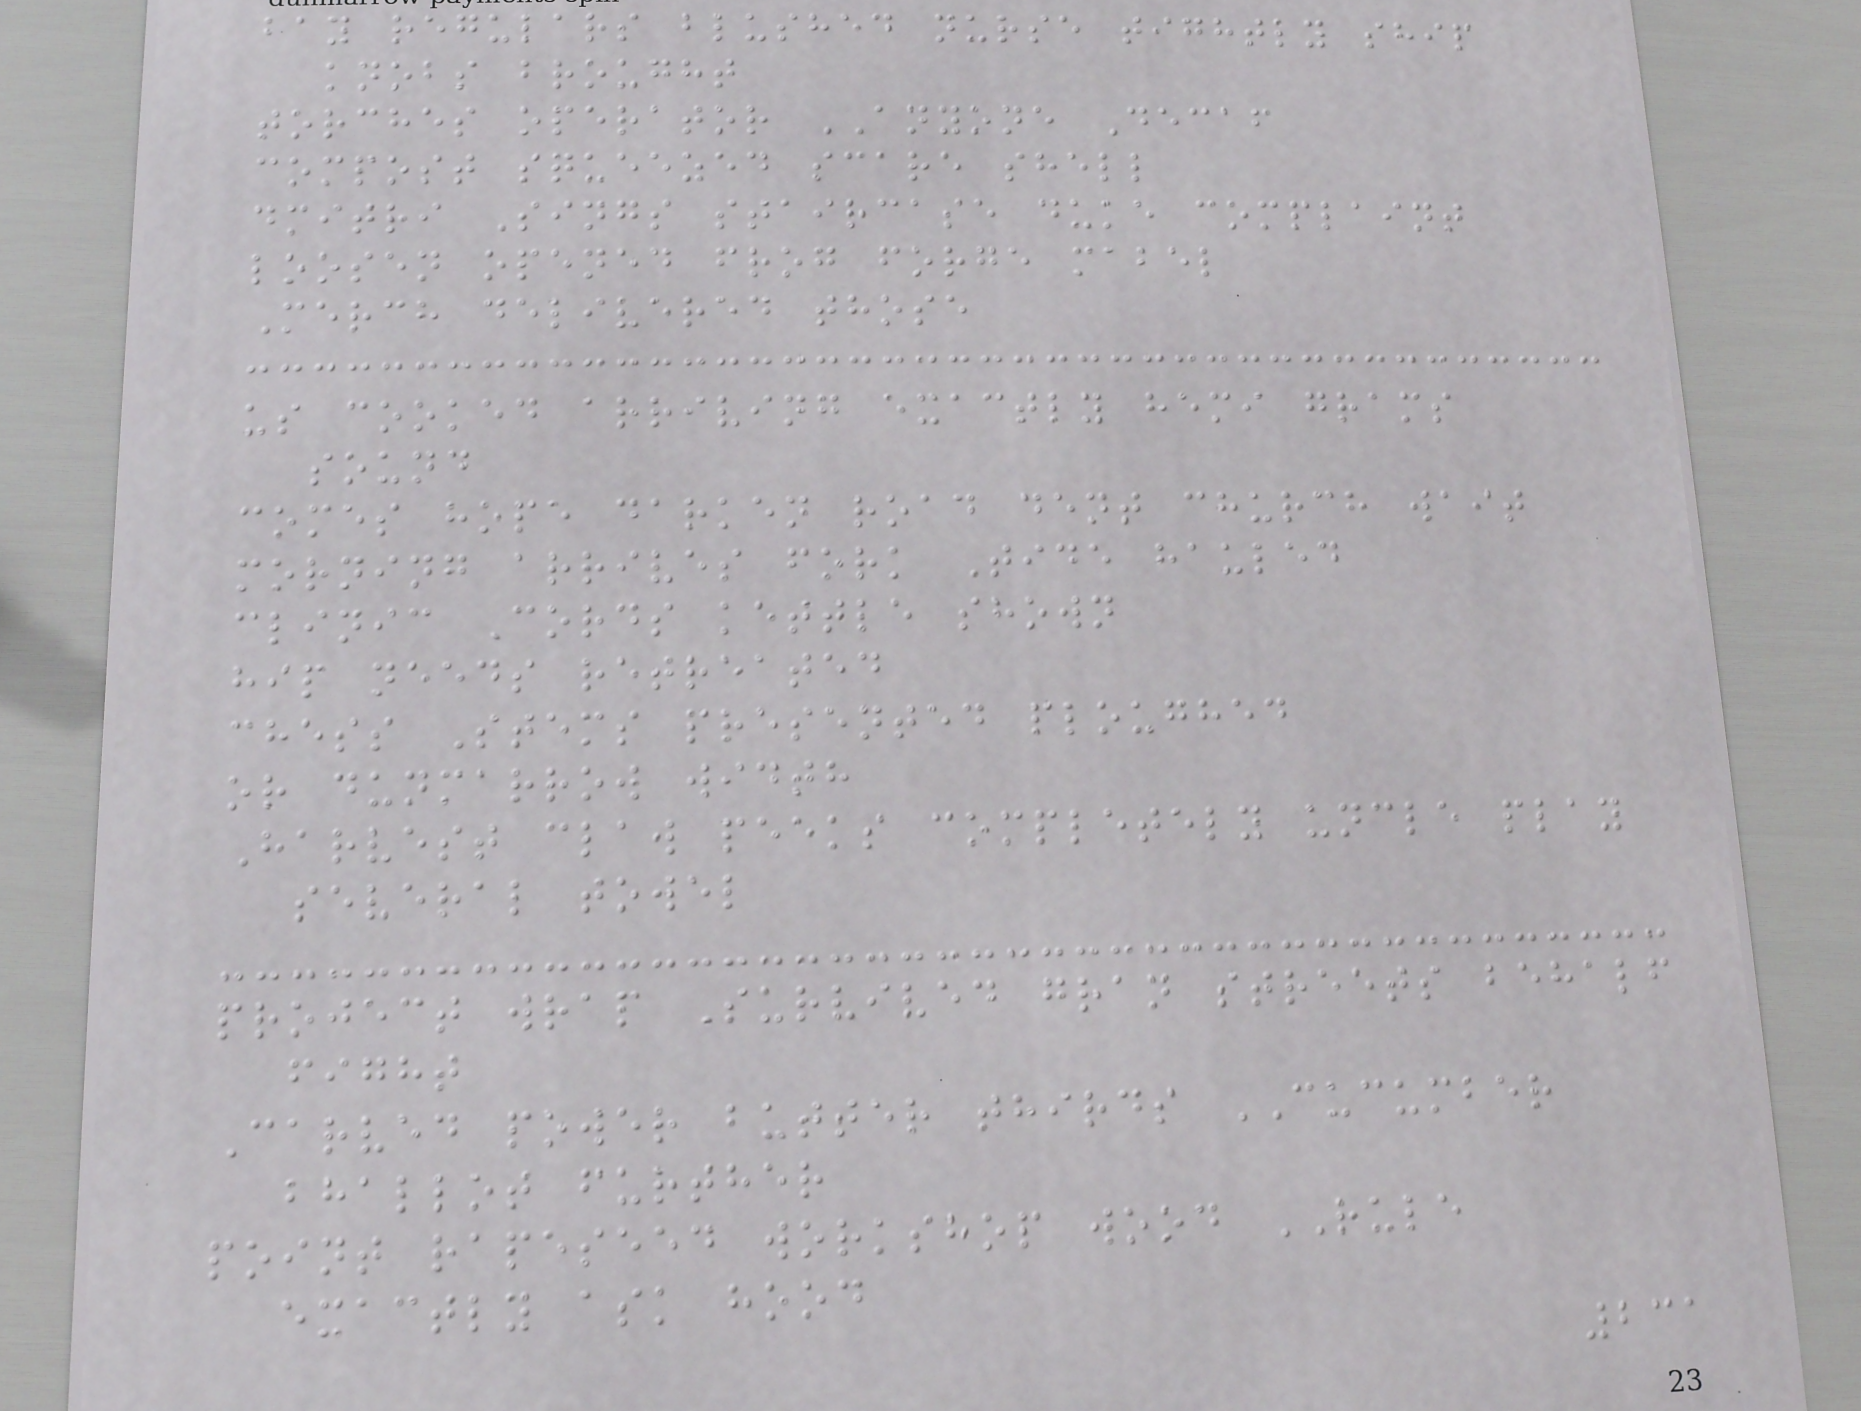bay regulars blushed nurse tightly ship
knobs brought
torches operator ANYONE Decaf
compost squeezed scare shell
dmitri Sings staircase duke complaint
loosen opened frog forge mabel
Merch delivered those
us cooked arriving exactly hemi grams
sound
comes hope darken road dent church wait
morning arrives fork Tide hauled
clinic Cords kettle shown
hip needs retreated
chess Stems presented ploughed
or dunmarrow width
Harvest claw peeks completely uncle play
several towel
project wrap Survived gran streets behalf
fight
Carved power butter thirds CUCUMBER
bhallot further
point rapeseed workshop wood RULE
exactly ask hood
231
